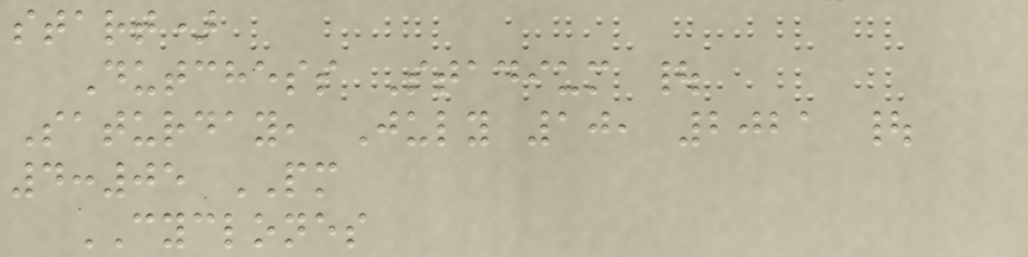start)
Dutchess Stadium |
Saturday, July 10, 2021 |
4:05 PM
CYCLONES
